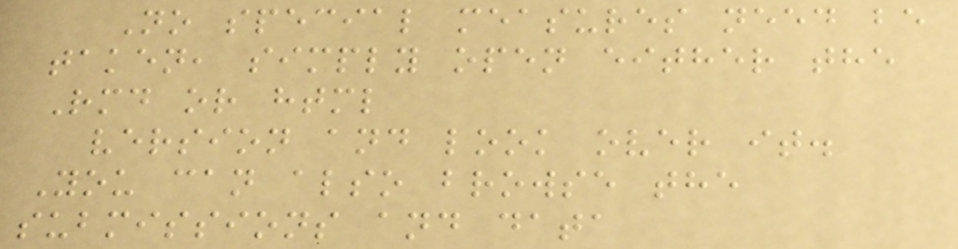No special measures need be
taken, simply open either the
Rmd or html
version and look over it.
You can also browse the
submissions and data
